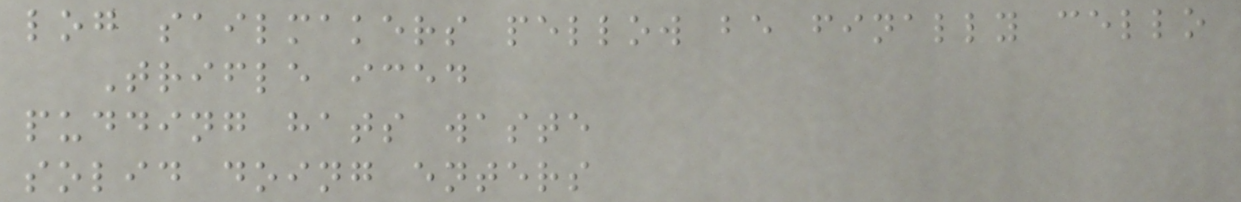log sailmakers pellow be finally cello
Trifle iced
pudding hats waste
solid doing enters
